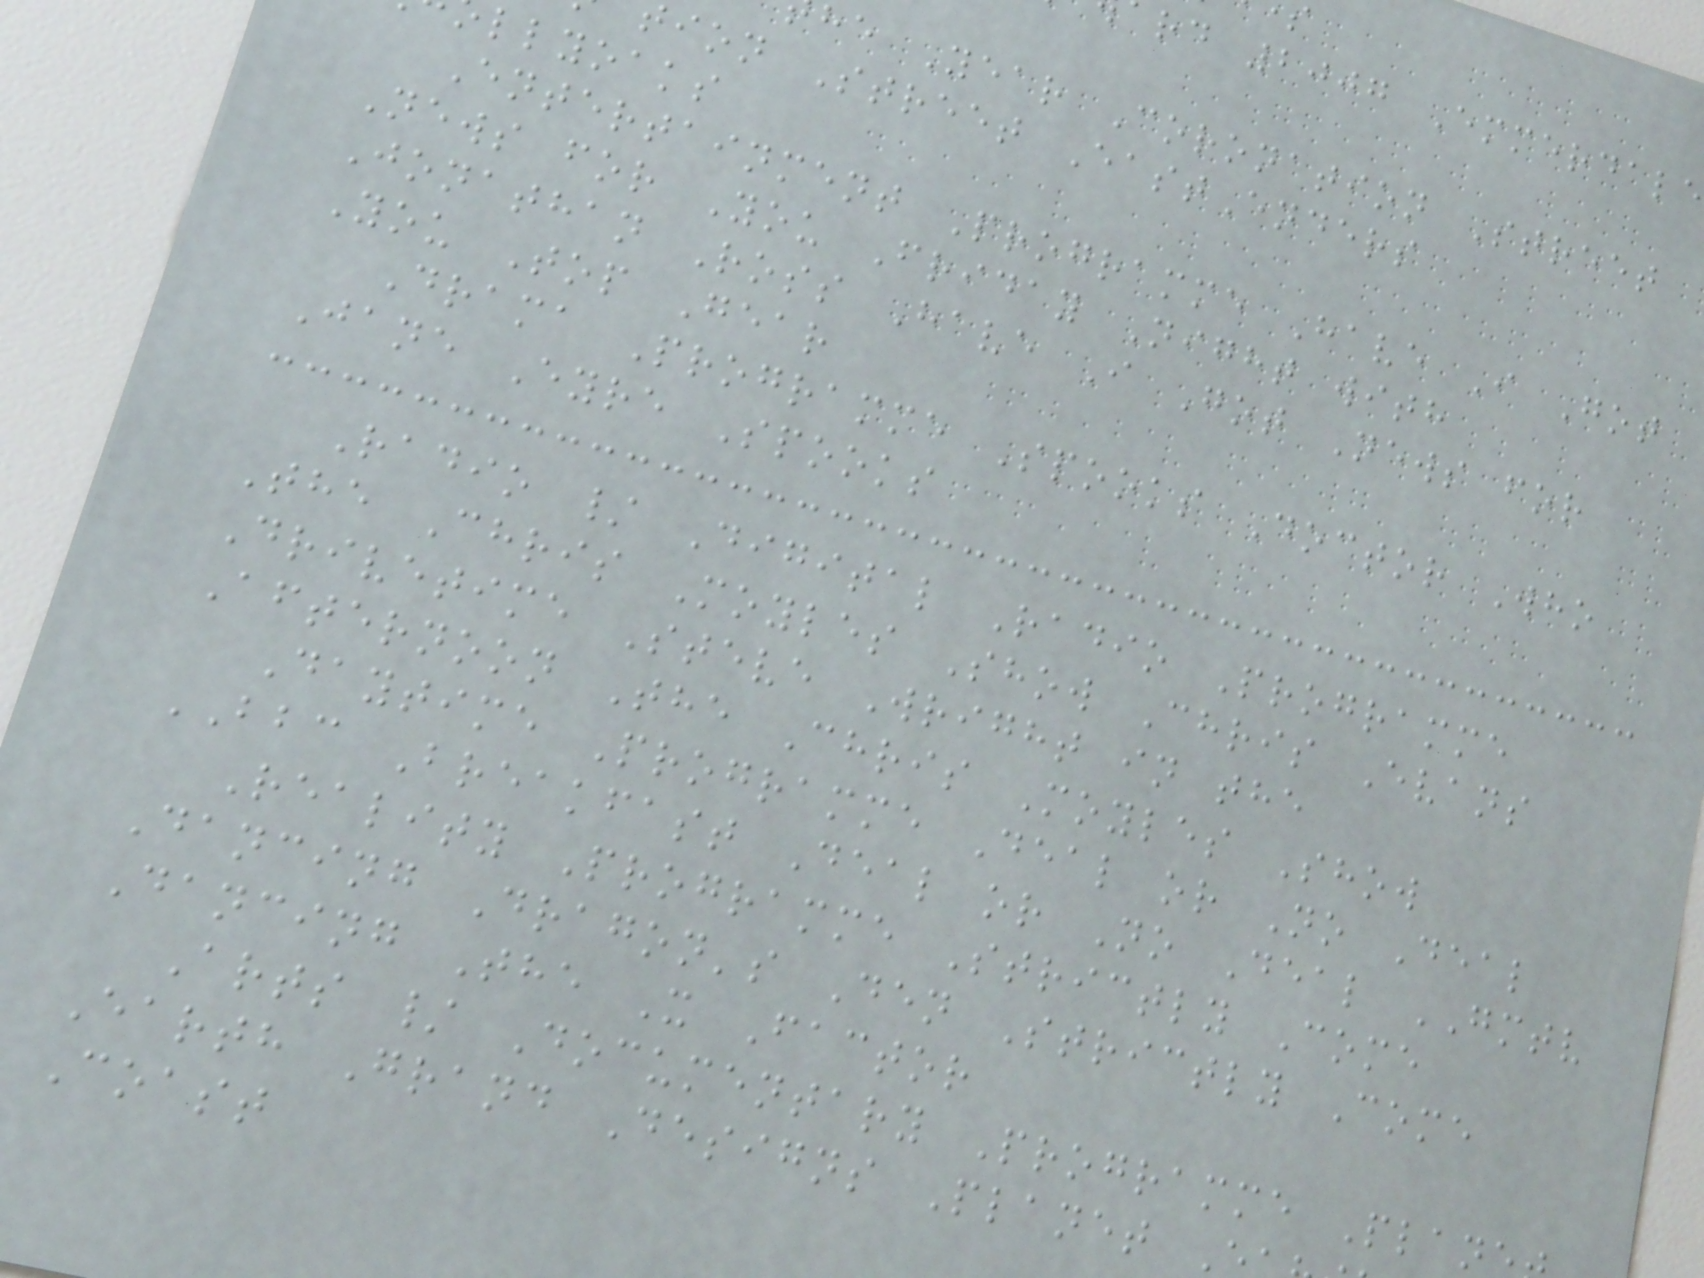rd 2007 Emmerdale
he Year Coronation Street
ion Street EastEnders
llyoaks
Entertainment Programme Have I Got
News for You Friday Night with
Jonathan Ross Have I Got News for
You Top Gear
Drama Programme Spooks Doctor Who
Jane Eyre Spooks
Radio / Digital Radio Programme
The Chris Moyles Show Chris Evans
Drivetime Steve Wright in the
Afternoon The Chris Moyles Show
Daytime Programme Deal or No Deal
BBC Breakfast Deal or No Deal GMTV
Reality Programme Strictly Come
Dancing Dragon's Den Strictly Come
Dancing The X Factor
Arts / Documentary Programme Plan
Earth Grand Designs Planet
Coast
